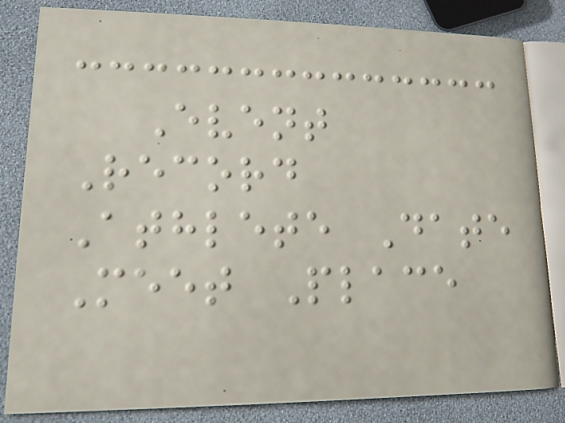Event
Record
Athlete Date
Meet Place
